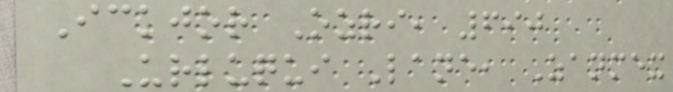Ickjor Ozri, 690
Urluqui Lane, Zanmex
